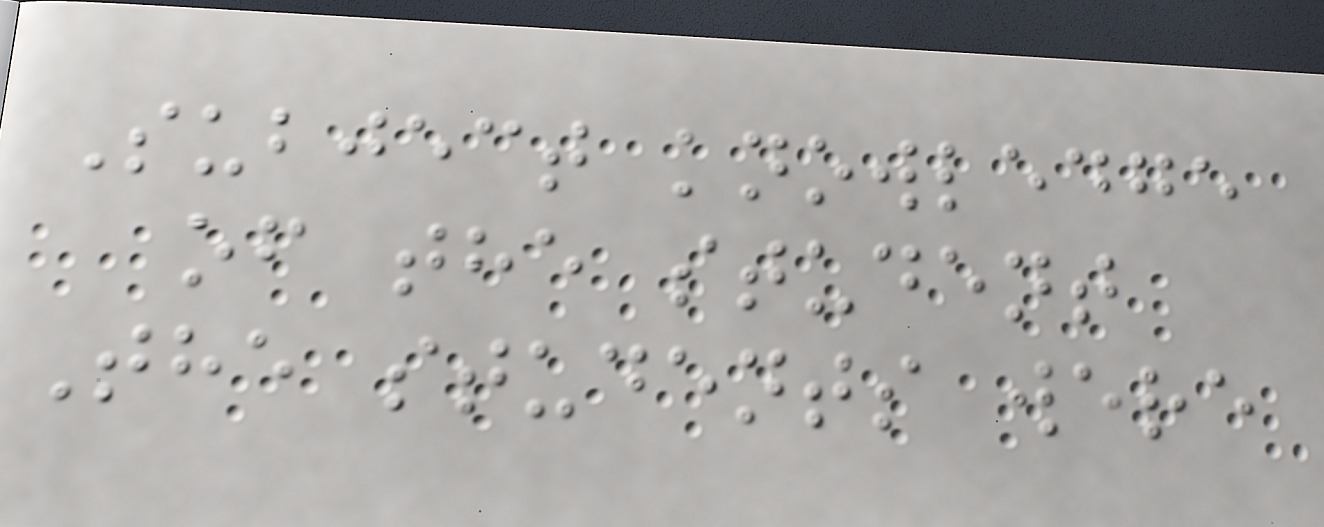Subject knowledge
of the student
The students were
